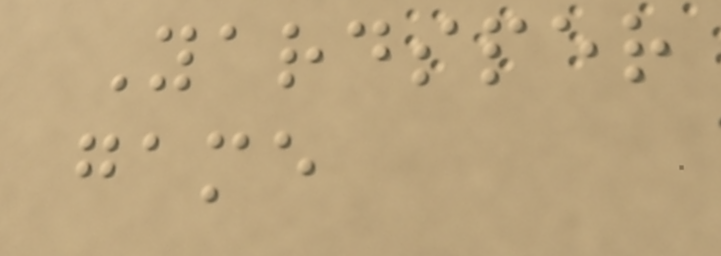Yardsper
game
